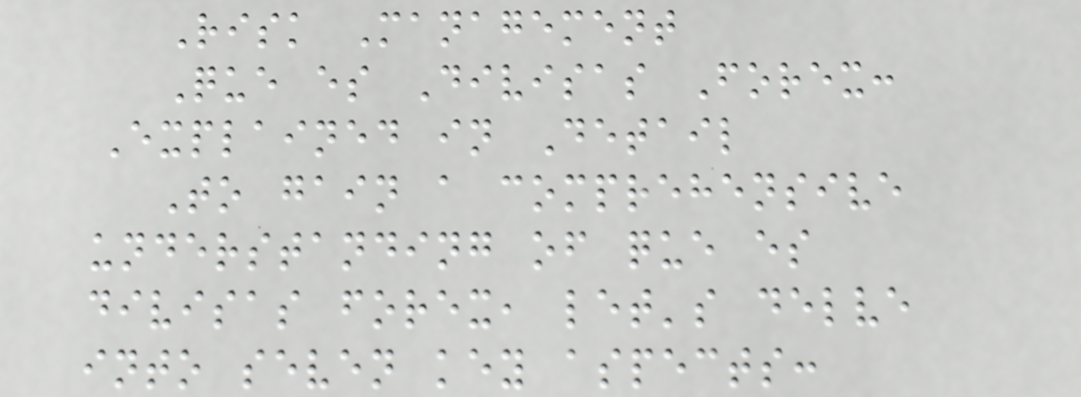Risk Management
Que es Divisas Forex:
Explained in Detail
To gain a comprehensive
understanding of que es
divisas forex, let's delve
into seven key aspects:
